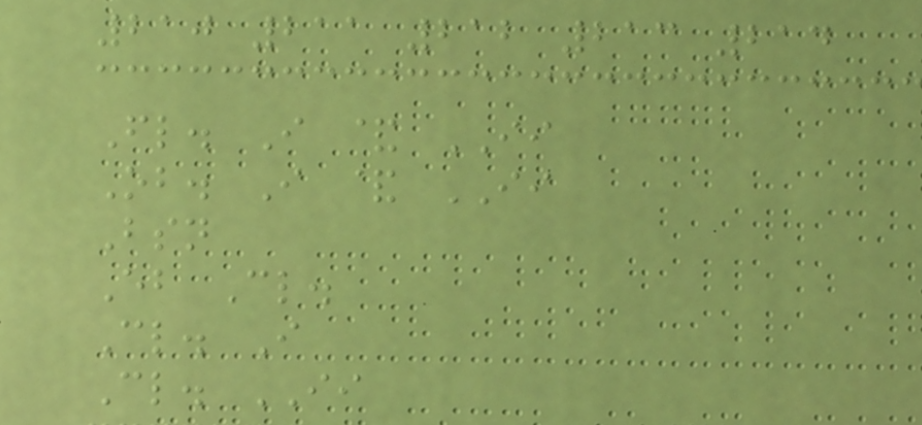210 211 212 213 214
Fl. I & II
Ob. I & II
Bsn
Eb Cl.
Cl. I
Cl. II
